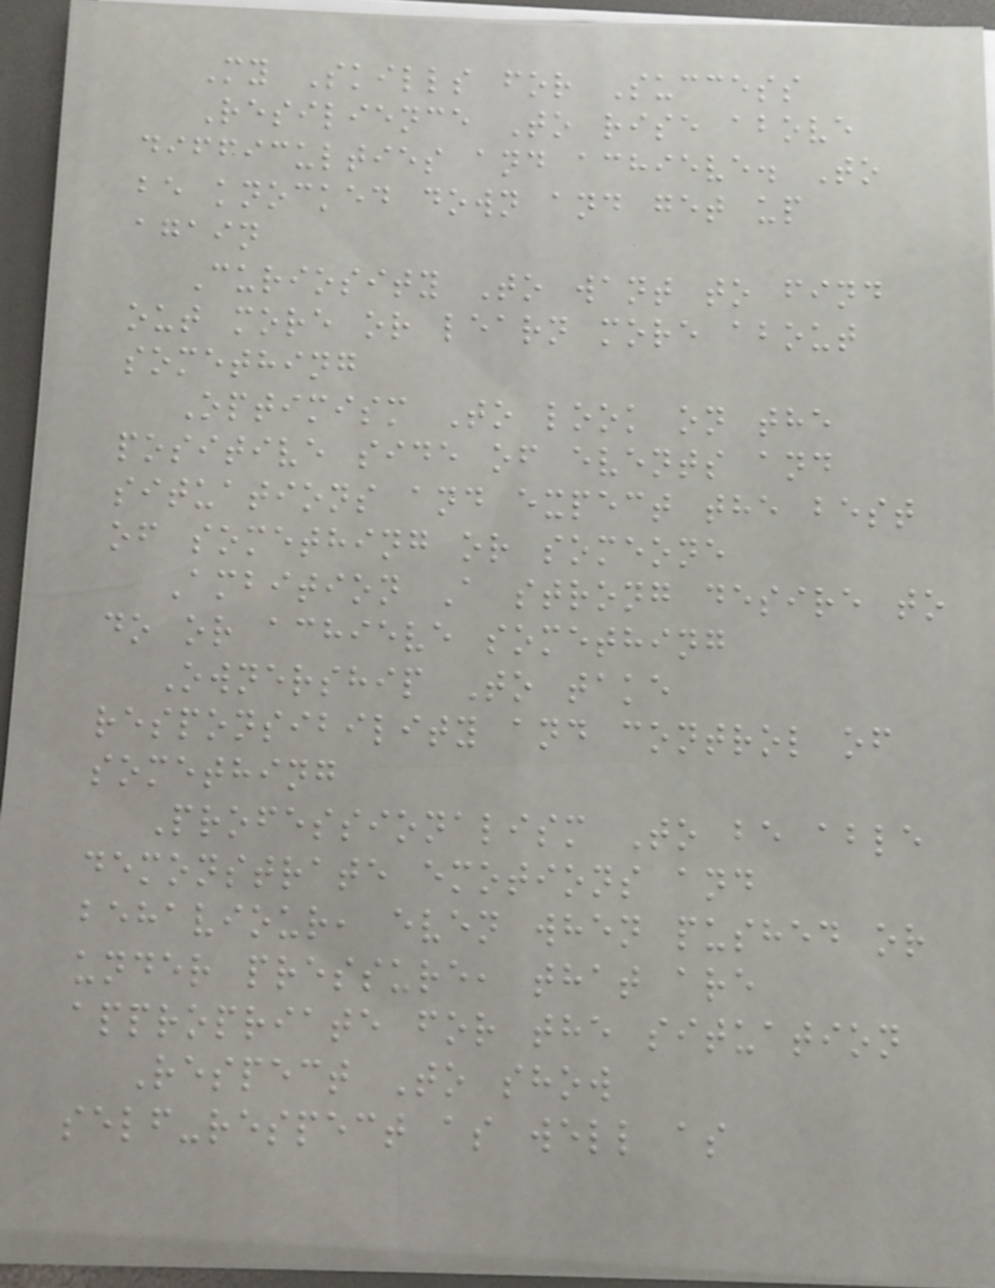My Skills for Success
Resilience To rise above
difficulties and achieve. To
be knocked down and get up
again
Curiosity To want to find
out more or learn more about
something
Optimism To look on the
positive side of events and
situations and expect the best
of something or someone
Ambition A strong desire to
do or achieve something
Ownership To take
responsibility and control of
something
Professionalism To be able
demonstrate emotions and
behaviour, even when pushed or
under pressure, that are
appropriate for the situation
Respect To show
self-respect as well as
